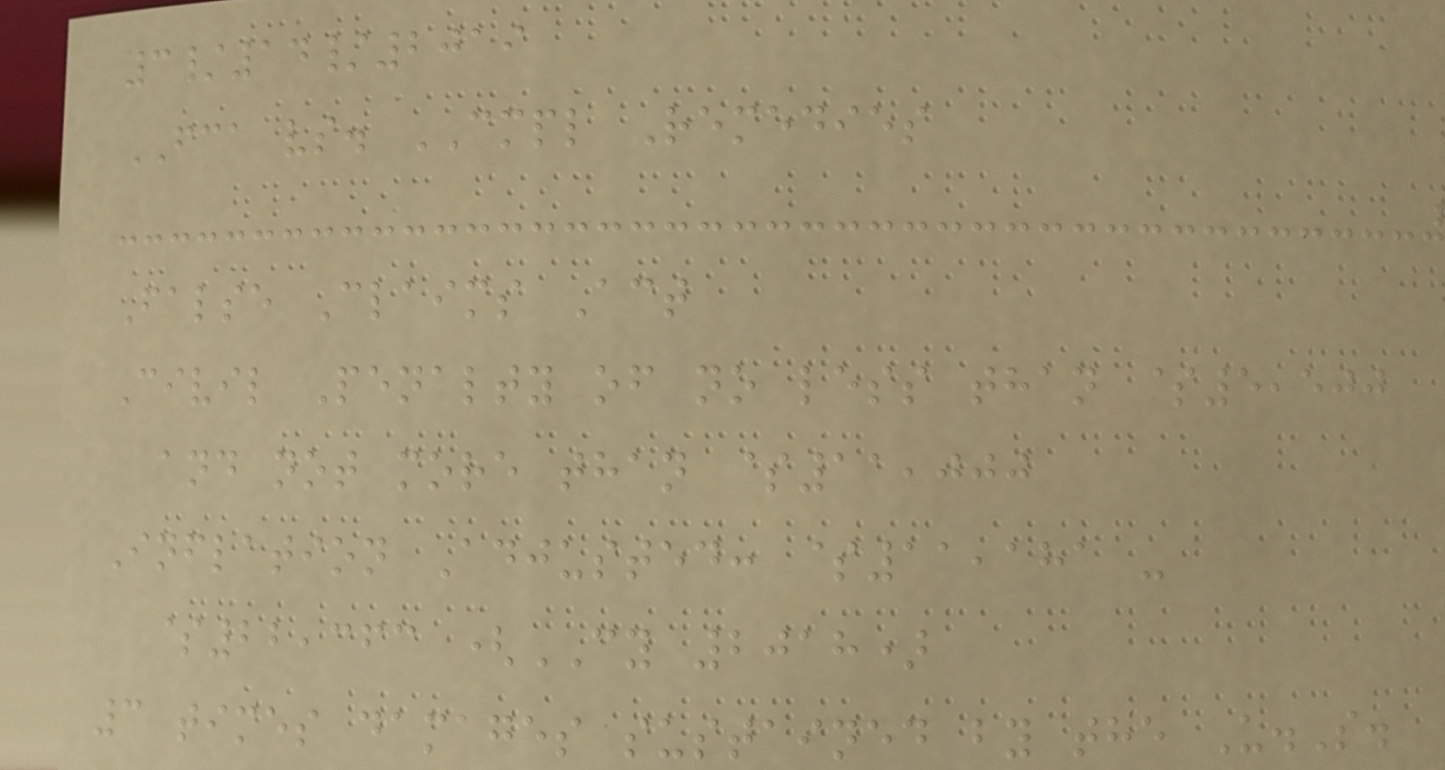3/14/2019
FCA vs. CMPL Remedies
False Claims Act
Civil Penalty of no less than $5,500
and not more than $11,000
Inflation Adjusted: $11,181 -
$22,363 (CY 2018)
3 times damages sustained by the U.S.
